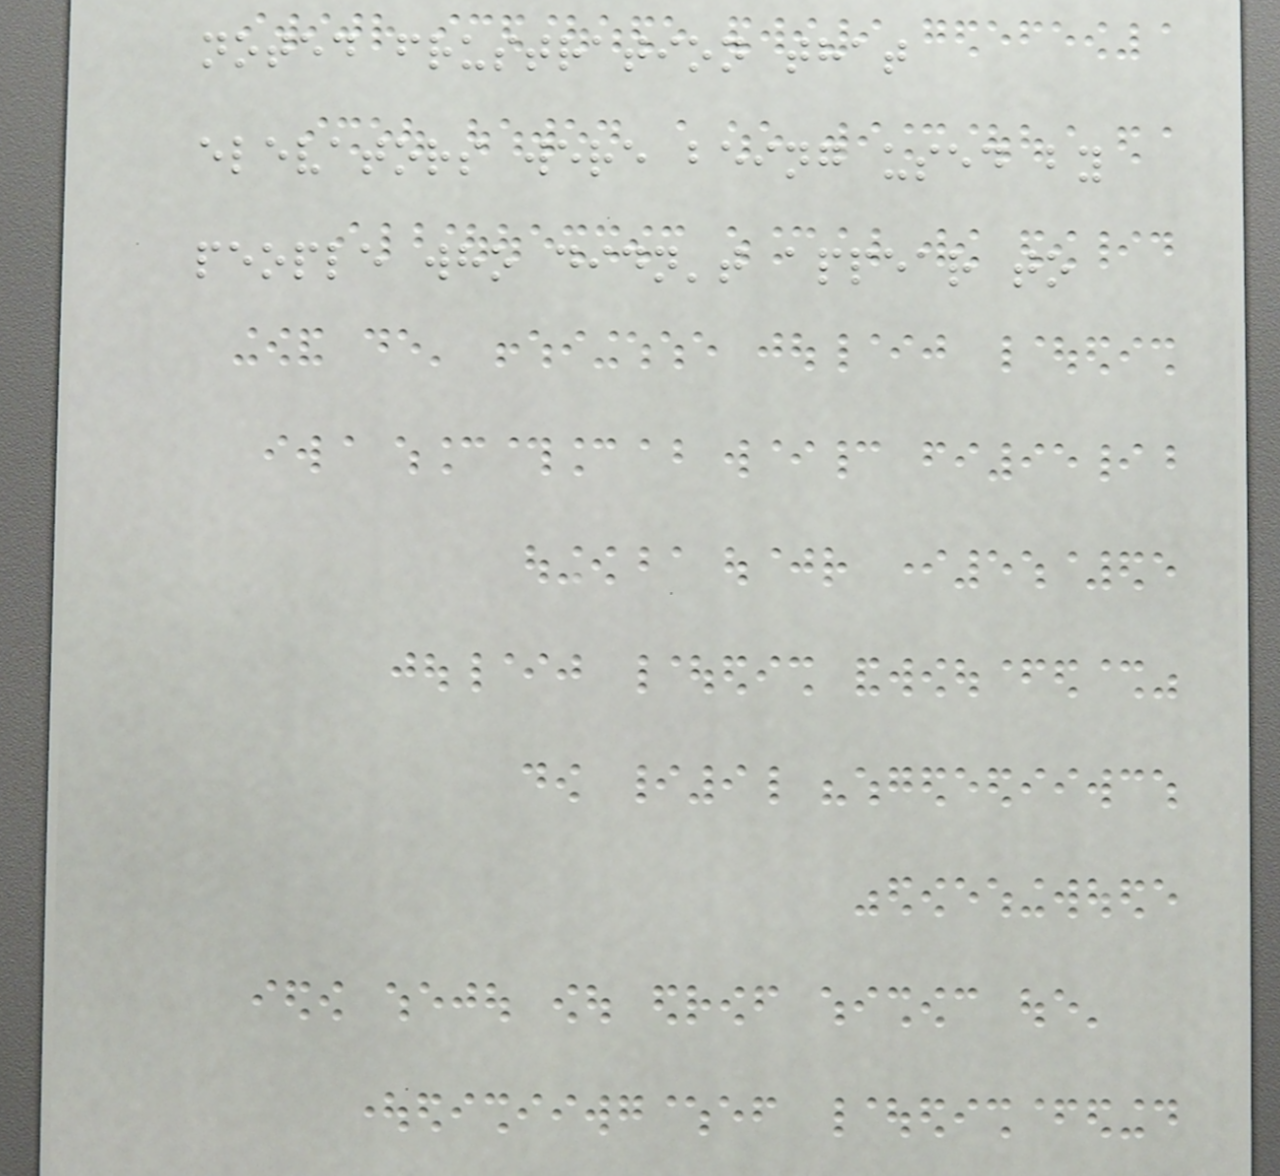noted frustration that
elevators were being used by
people who didn't appear to
